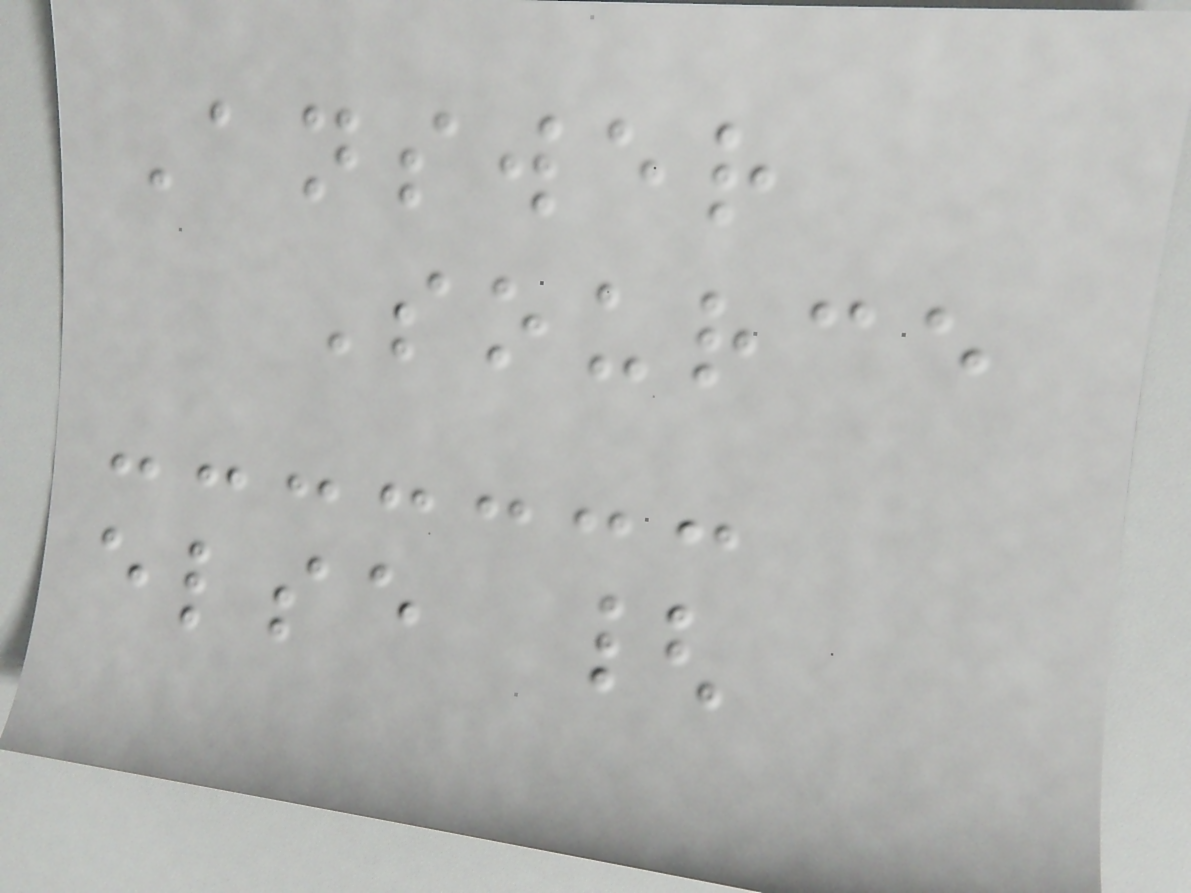Answer
Source
else {
